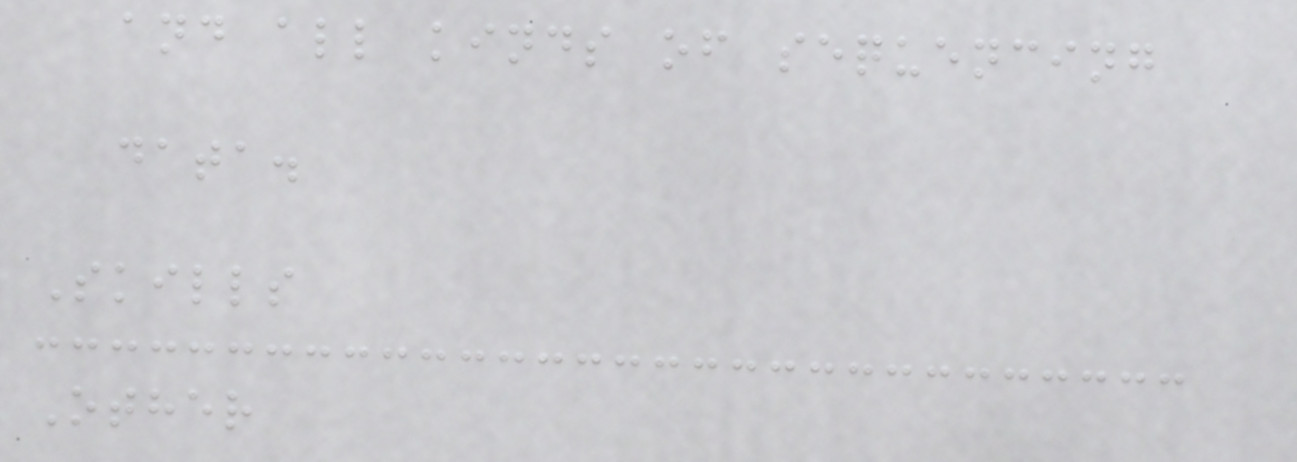and all kinds of sequencing
data.
Skills
Other
